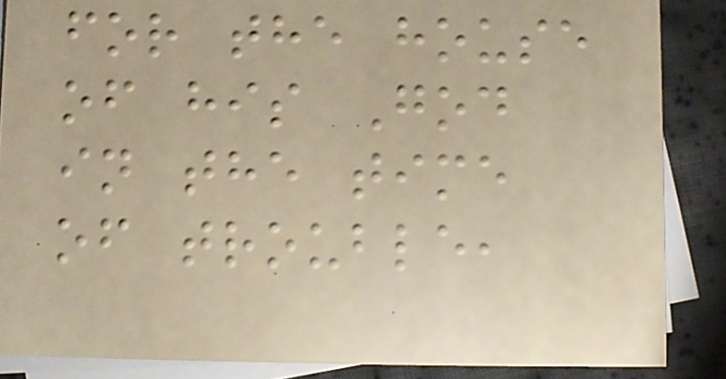for the house
of his God
in the time
of trouble,
